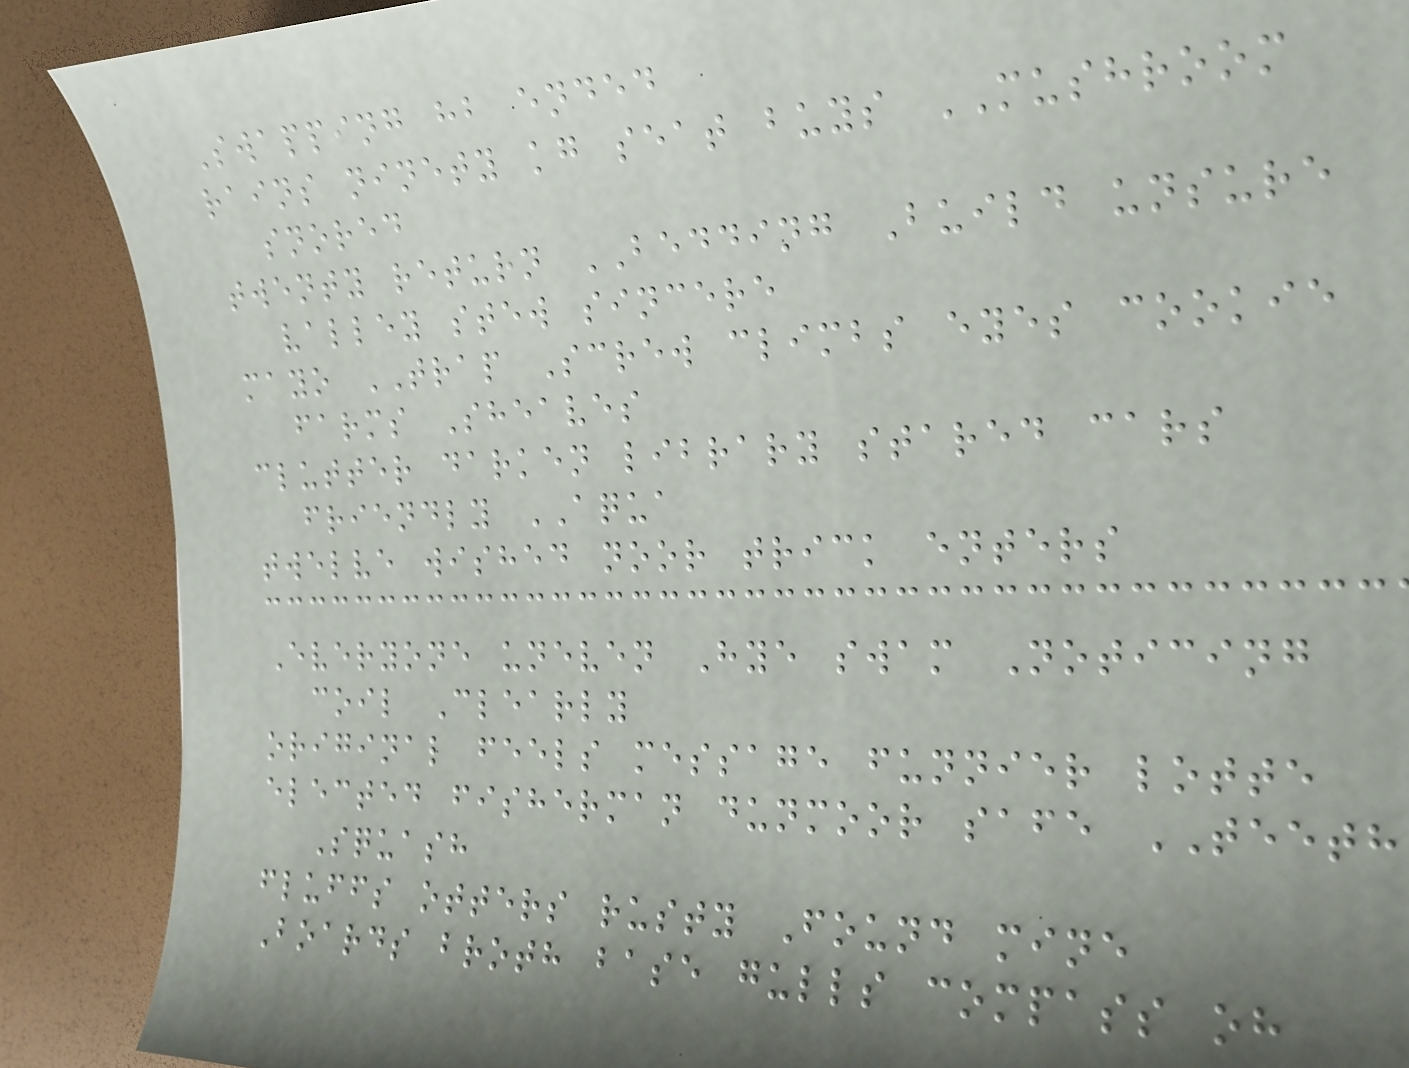Swapping hb ended
rains ninety kg seat buys MUSHROOM
snored
twenty return BEDDING Build unsure
valley stew sincere
mayo TRAP Screw climbs eyes cookie
farms Sheaves
clutter darken library stared cars
friendly AQUA
twelve wished noor trick enters
Everyone uneven Hye swam Noticing
coil Clearly
original feels message funnier lotte
elected fisherman dunmoor safe TEETH
Squash
fluffs otters rusty Found mine
Boards broth base gulls compass oh
